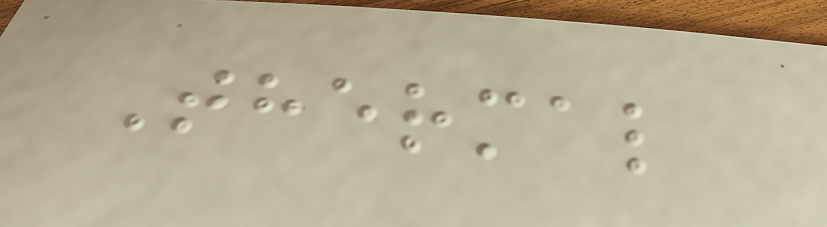Thermal
